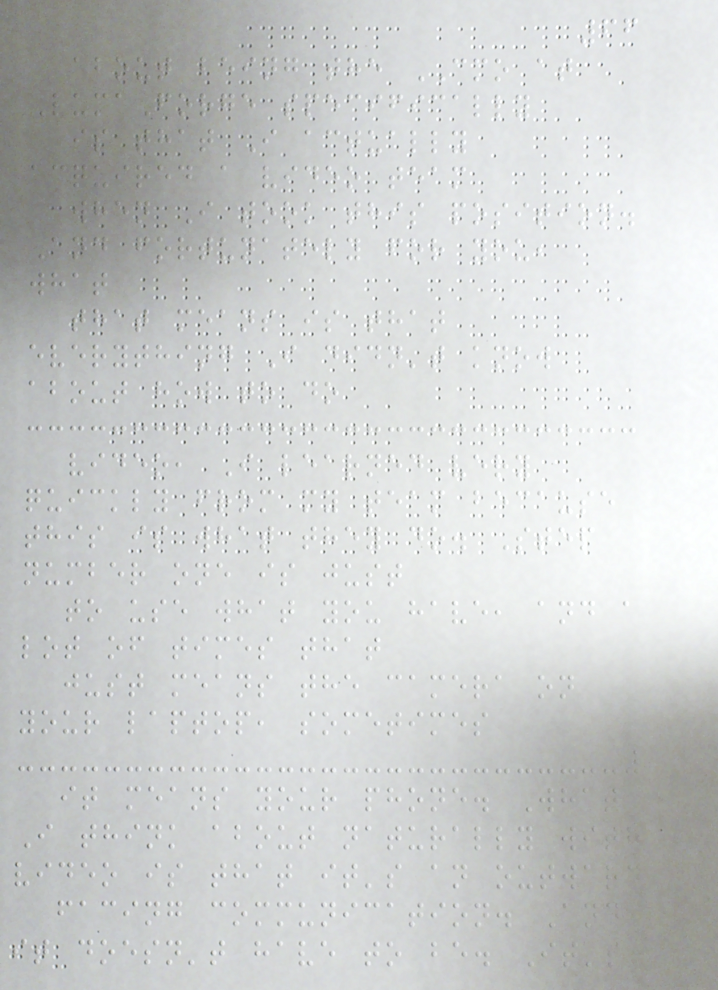66
about being the CMO at
LumaForge specifically
is that I actually
acquired a video team
when I took this position.
And fortunately for you,
what
that means is that
everything I didn't know
about how to do
video, I learned very
quickly from my team because
this is what they do. Step
number one is just
to use what you have, and a
lot of times that
just means the camera on
your laptop, sometimes
it means your phone. What
I think about naturally with
video is that it's an outward
facing communication. And
it doesn't have to be. It's
